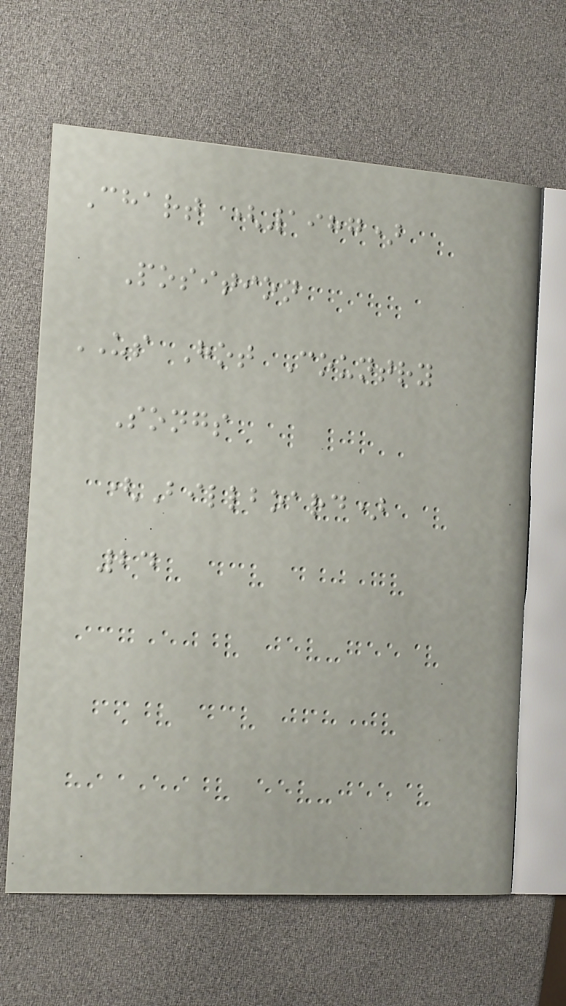Chart (1987)
Position
US Hot Country
Songs
(Billboard)
24
